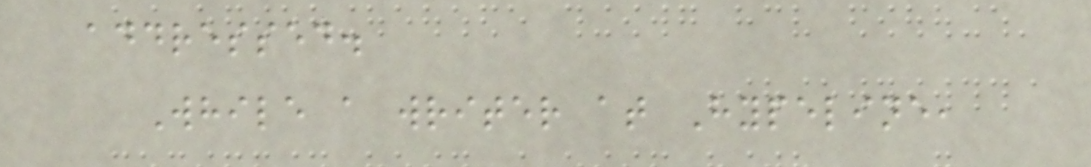addressed.
While a writer at Hypeline,
